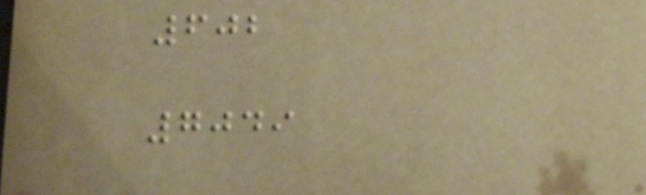602
7049
